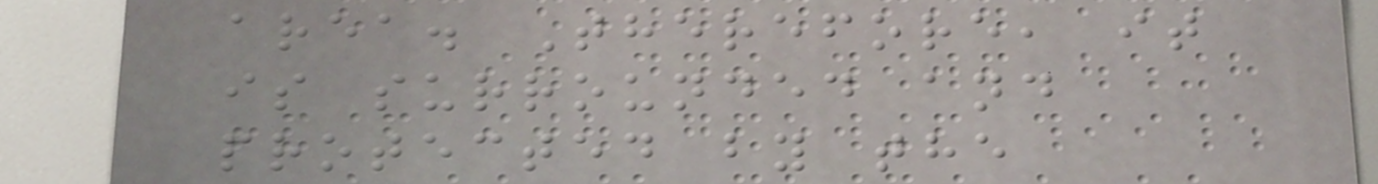area. Therefore, it
is surrounded and
protected by the
